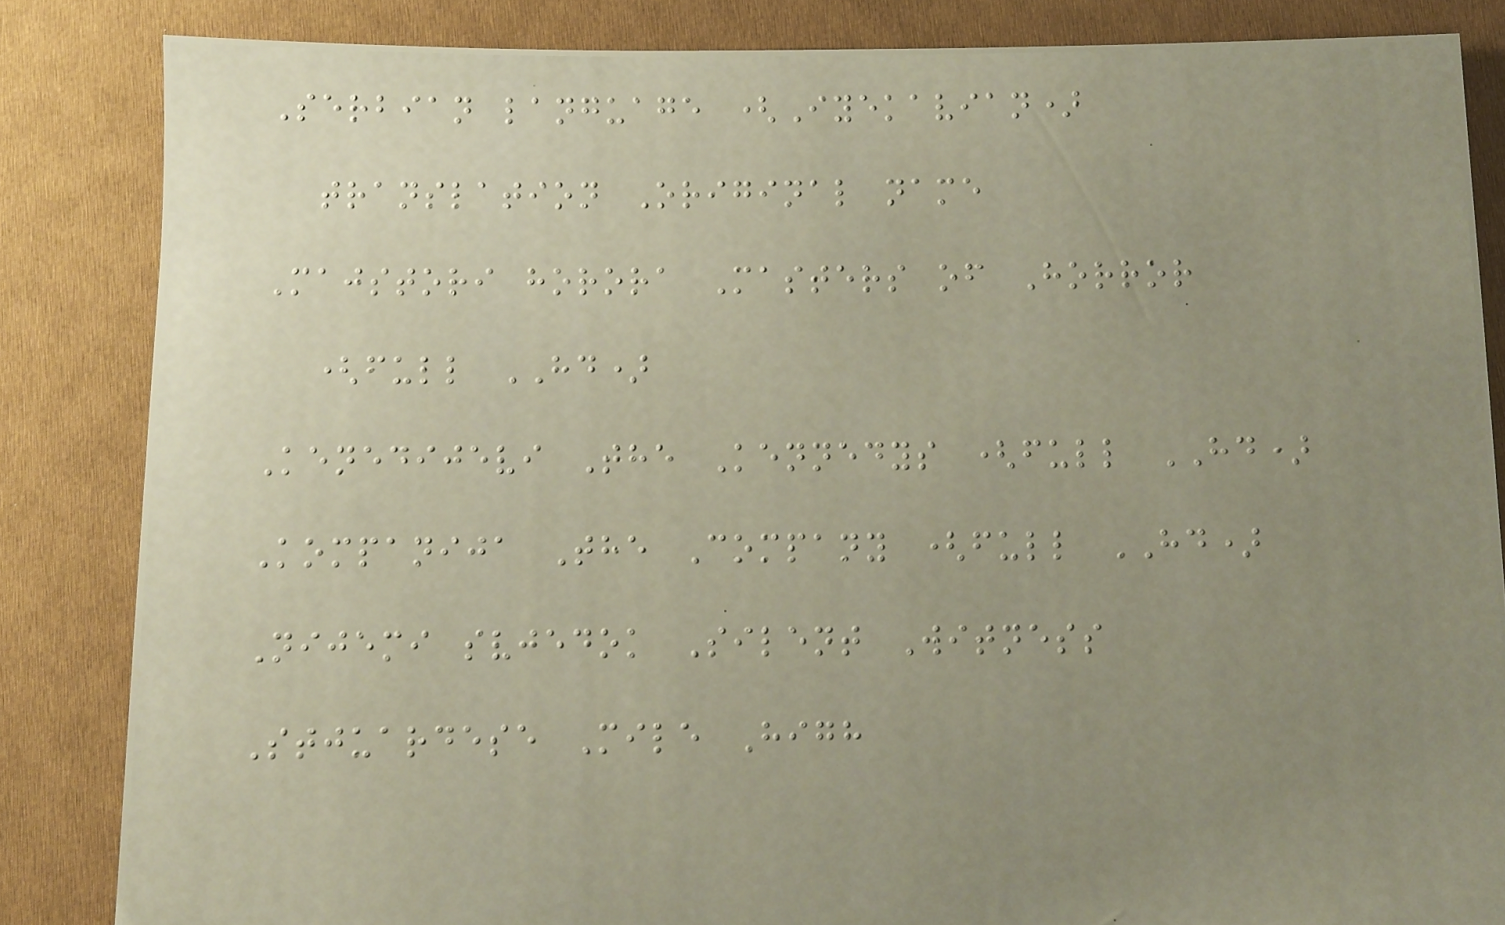Serbian language (Iyekavian)
translation Original name
Majstori horora Masters of Horror
(full HD)
Kenedijevi The Kennedys (full HD)
Kompanija The Company (full HD)
Nijemi svjedok Silent Witness
Stjuardese Mile High
